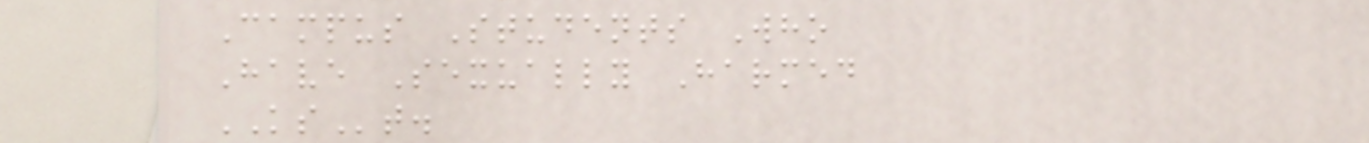Campus Students Who
Have Sexually Harmed
KSt.
